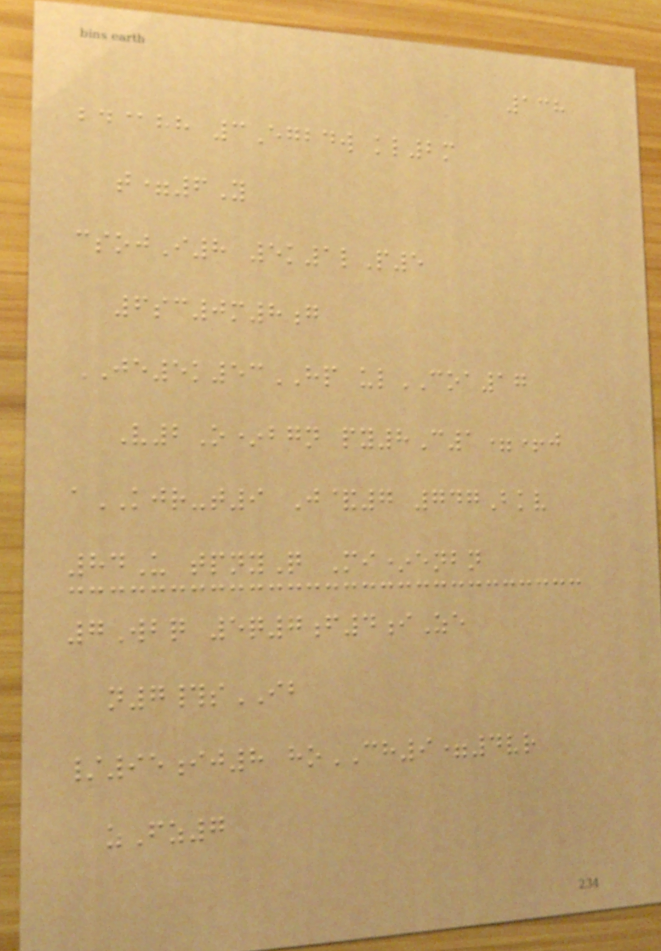138
bd@hh 3Egbdw kl2m
t=6Y
csojI8 5k1lP5
6sc0m8g
JE5k53HP ulCOA17
V2O*bgn py8C1=+j
aKJR-t9 J&7 747Bkv
84U tpnyQ Mi*enbn
7Wbq 5q7f4iZe
n7#sIB
/95ij8 hoCH9=4vr
zFz7
